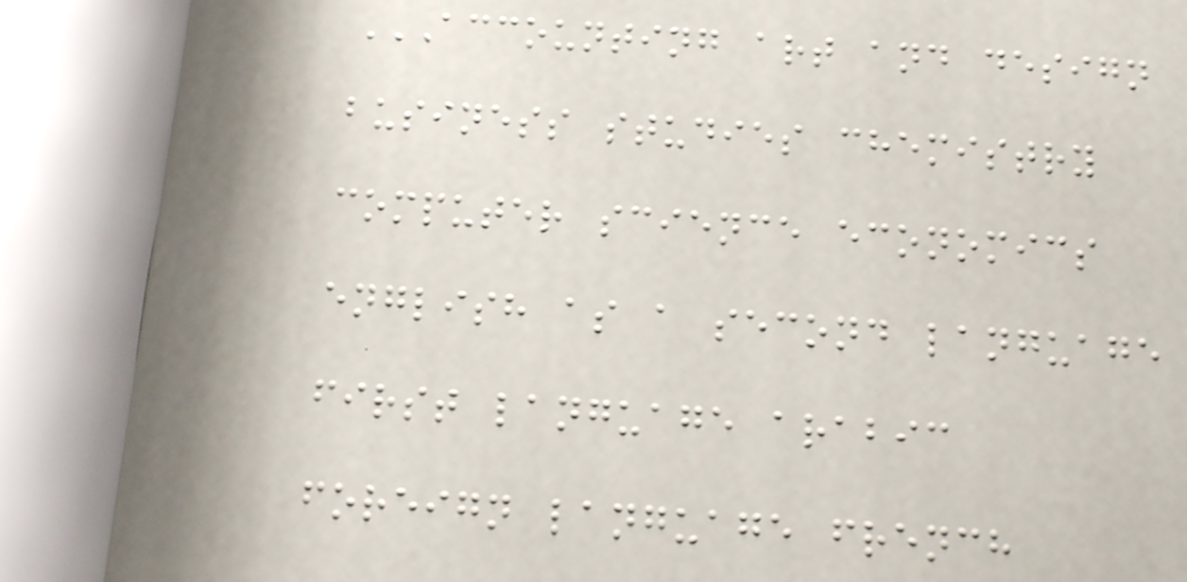ACCOUNTING ART AND DESIGN
BUSINESS STUDIES CHEMISTRY
COMPUTER SCIENCE ECONOMICS
ENGLISH AS A SECOND LANGUAGE
FIRST LANGUAGE ARABIC
FOREIGN LANGUAGE FRENCH
